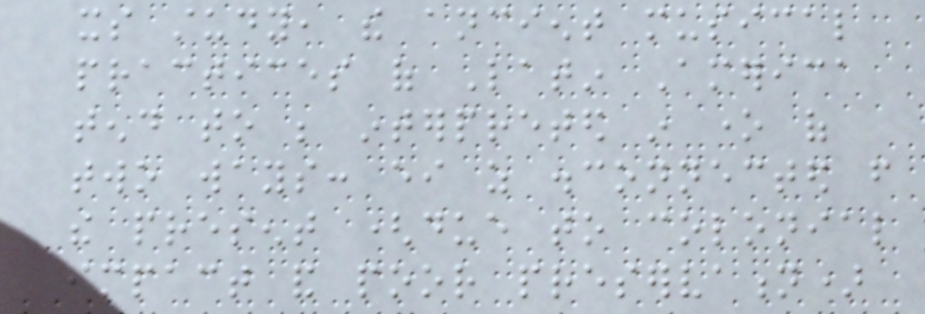its study, the ancient musical
practices of Latin America
tend to be interpreted in one of
two ways: either as disconnected from
the present (due to colonial
impact and poor preservation)
